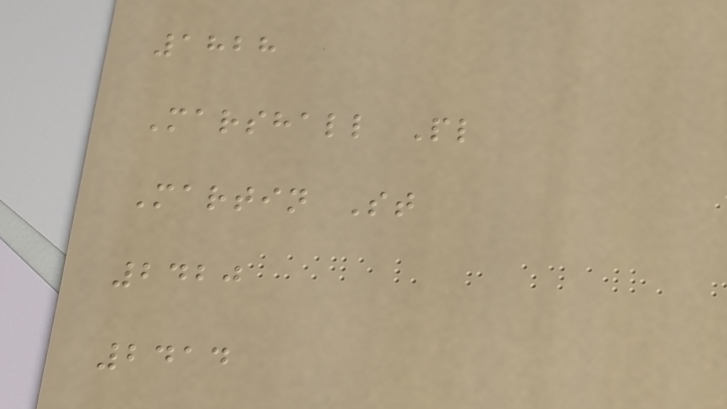1828
Marshall Pl
Martin St
2420
2414
